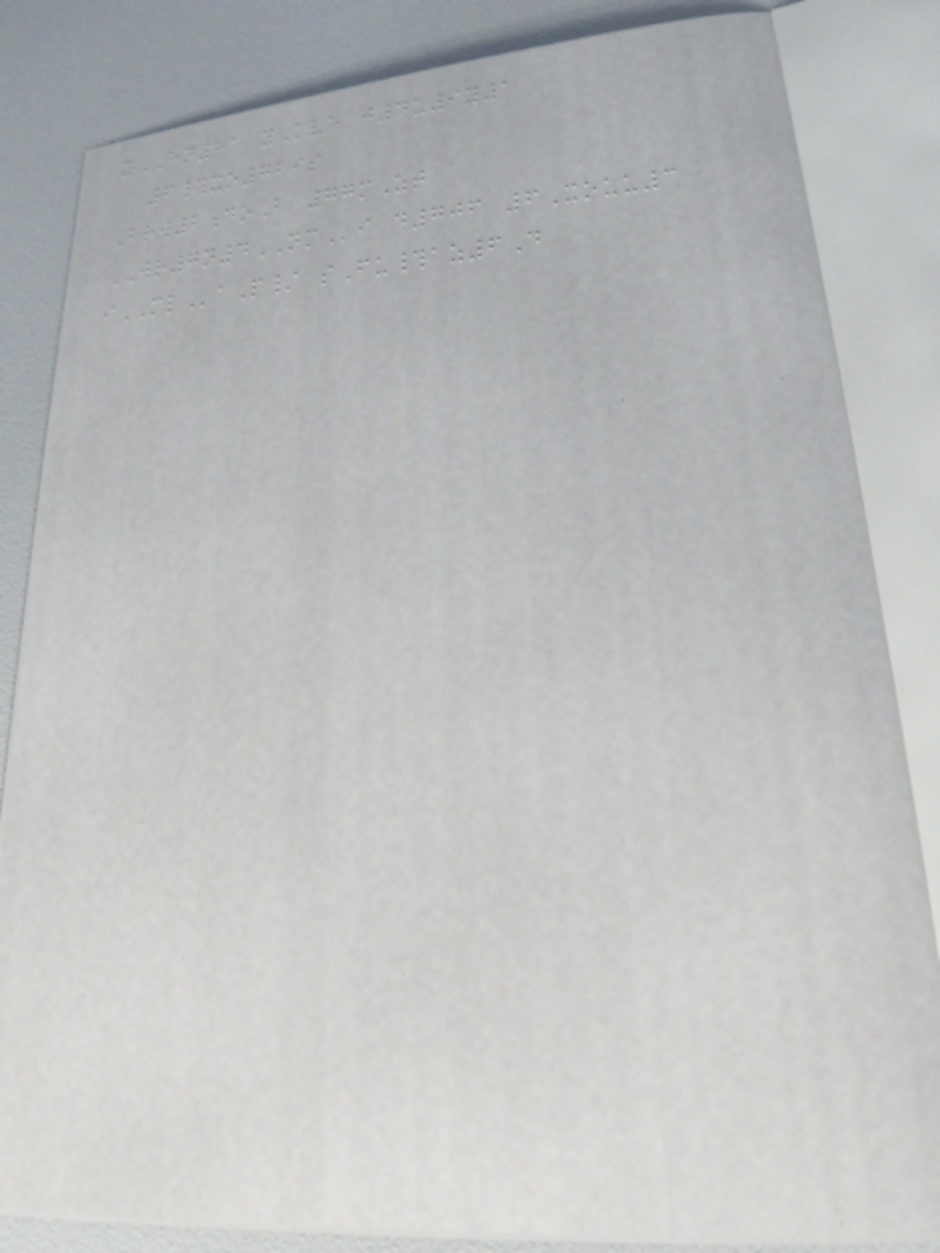yHN81 yKve j4u9y1
6#xo729s
Brw2doB 77mZt
WR7n4NMi d706 6Xouu3
iMLaP/ sFu#az6D
